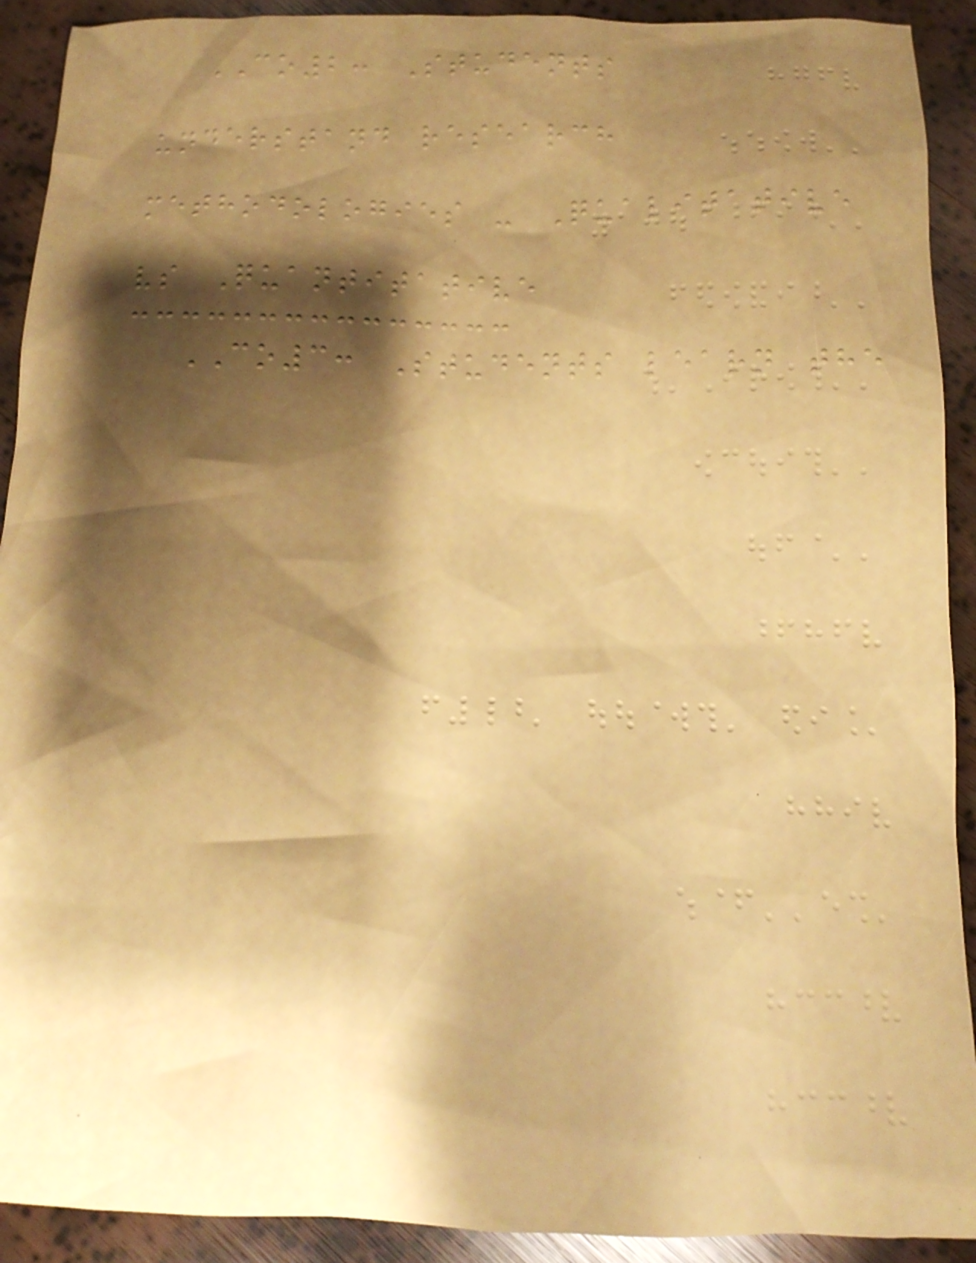CO2: Students
understand research
methodologies - Qualitative
vs Quantitative
CO3: Students learn the
